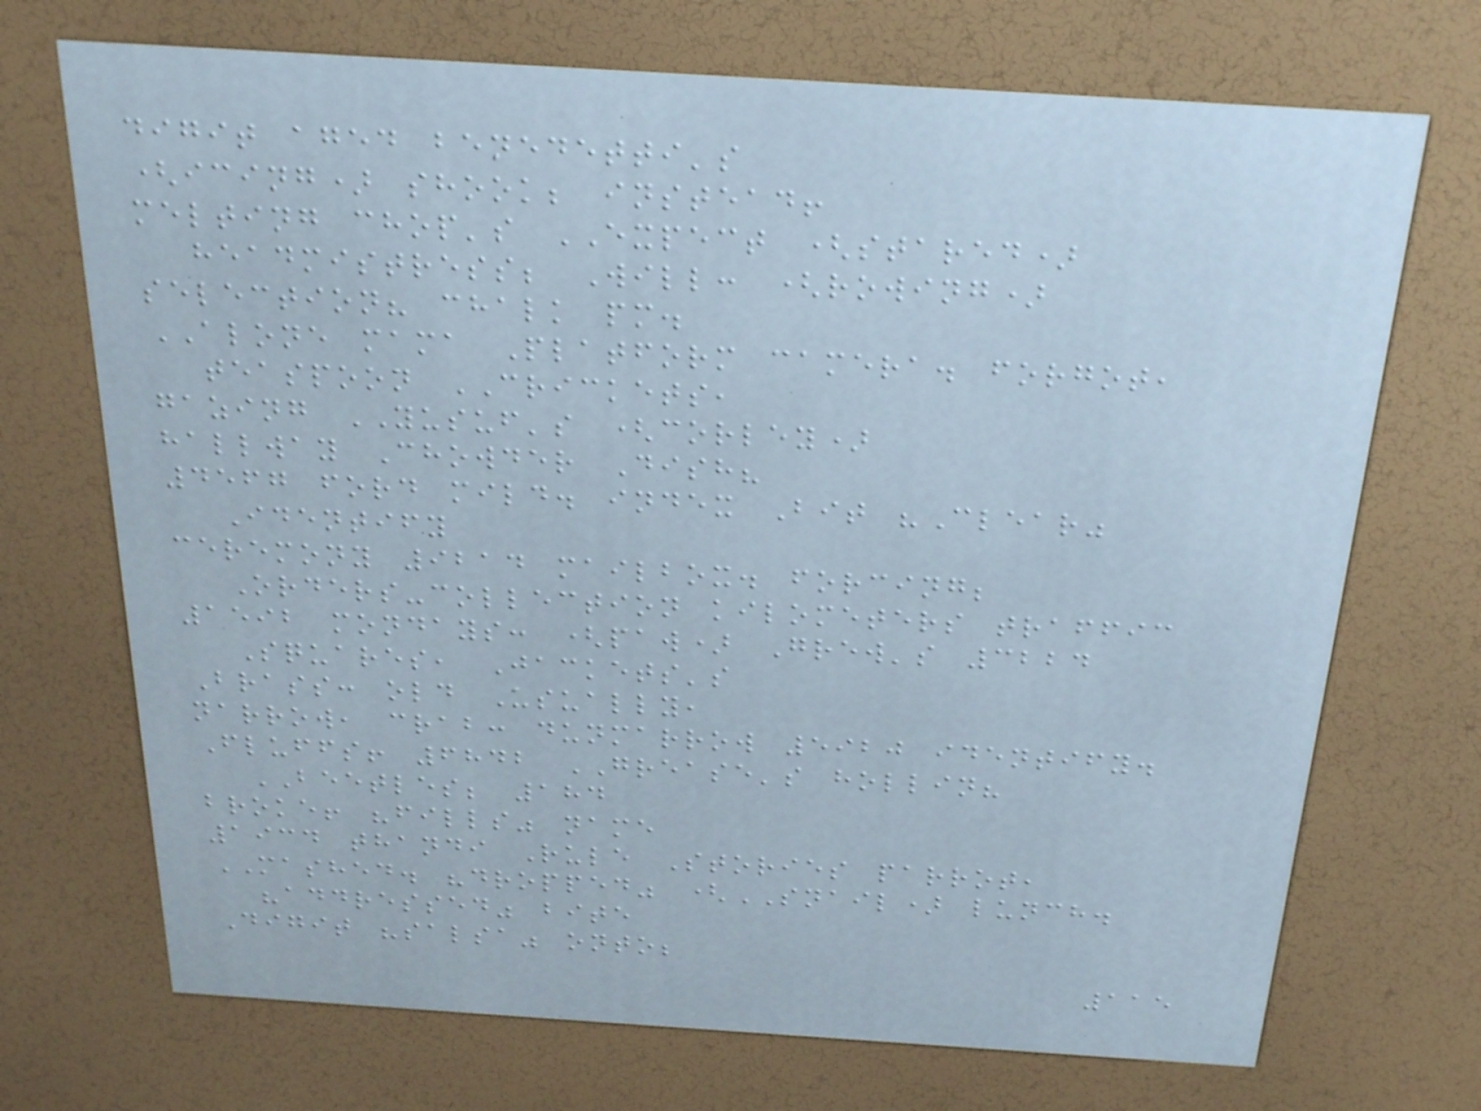digit aged benedetti's
(icing) shook; instead!
melting chop's EXPECT (stared)
headmistress; Will: (rowing)
selection? chalk pm.
ALONE mama Platform camera. forgot,
teaspoon CRICKETS,
gazing YUSUF's (corley)
hallway Chowder Dish?
4567 ford mild. index Bit "Clear"
Identify
ceremony 9214 mailbox. forcing;
Orders-collection kilometers traffic
1592 mondays: (paw) Grew's 3224
Squares, Jackets's
Brass: old Usually,
narrow, crab: dunmarrow 5920 identify.
Fluffs! 6842 GREASE's hollin?
BEETLES; 184
broke! "fills" name
1934 thandi Rule Stories parrot,
MASHED. "dropped" (SNAIL) lunch.
"addressed" bite
Digit "salsa" onto;
115
